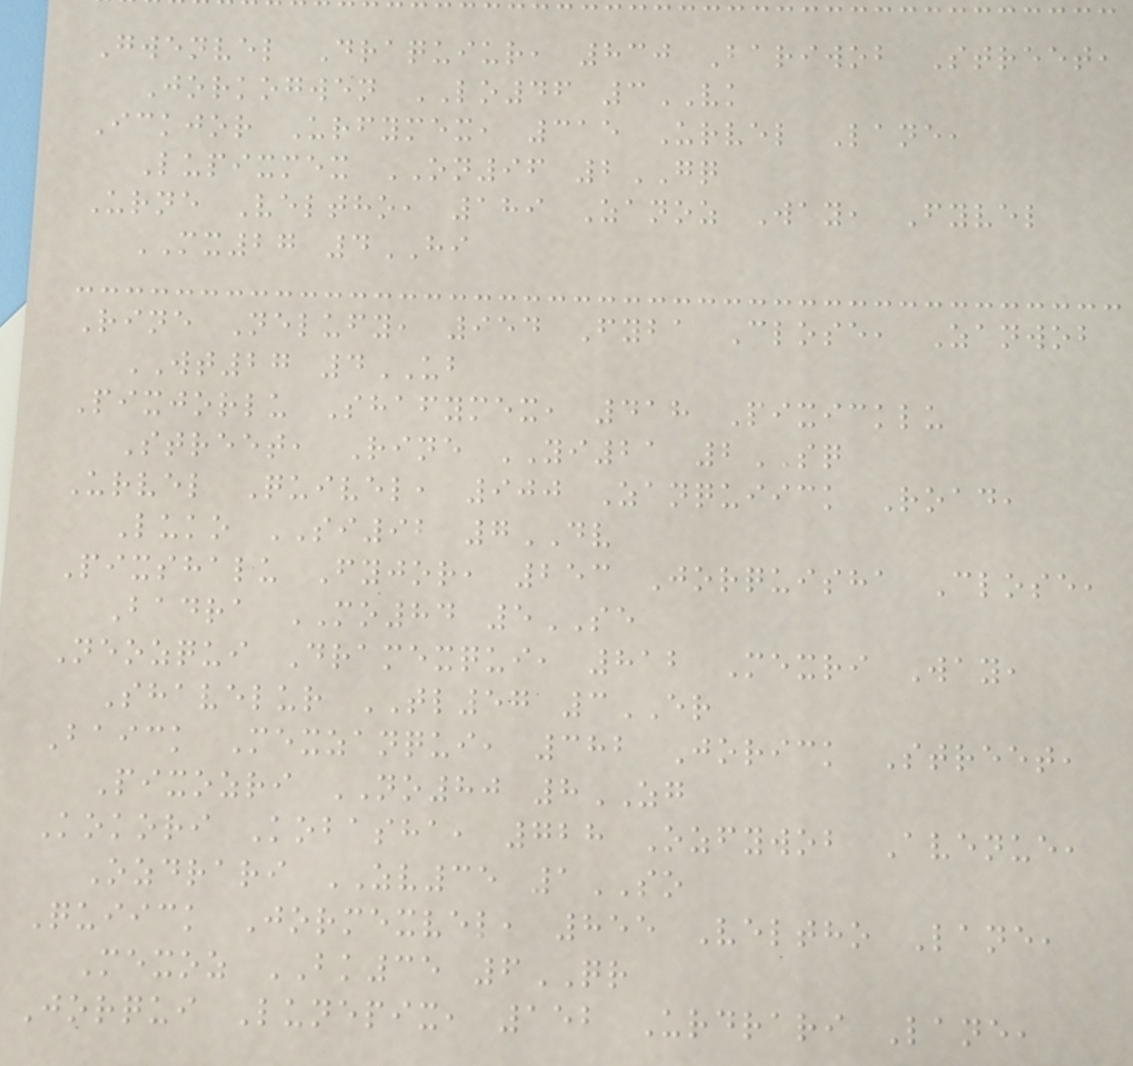Gwenvel Draquiur, 830 Bariwob Street,
Jorkogwen LO46 3VK
Ickjor Urfymex, 315 Urvel Lane,
Lupixmex ON96 2GQ
Urne Veltho, 189 Zanoz Way, Fyvel
MX27 4HI
Rine Nelufy, 954 Fyba Close, Zanwob
WT27 4UB
Pixjorlu Shafymex, 418 Pixicklu
Street, Rine YI21 2SQ
Urvel Quivel, 900 Zanquiick Road,
Luko SI92 7DV
Pixshalu Fyjor, 253 Jorquisha Close,
Badra MO84 5SE
Neozqui Dramexqui, 812 Mexri Way,
Shavelur TL57 3ER
Baick Mexzanqui, 382 Jorick Street,
Pixozri NO80 8ZG
Kokori Kobasha, 728 Ozfywob Avenue,
Ozdrari ZV35 1SO
Quiick Jormexvel, 855 Veltho Lane,
Mexoz BK35 6QR
Jorqui Lunepix, 152 Urdrari Lane,
